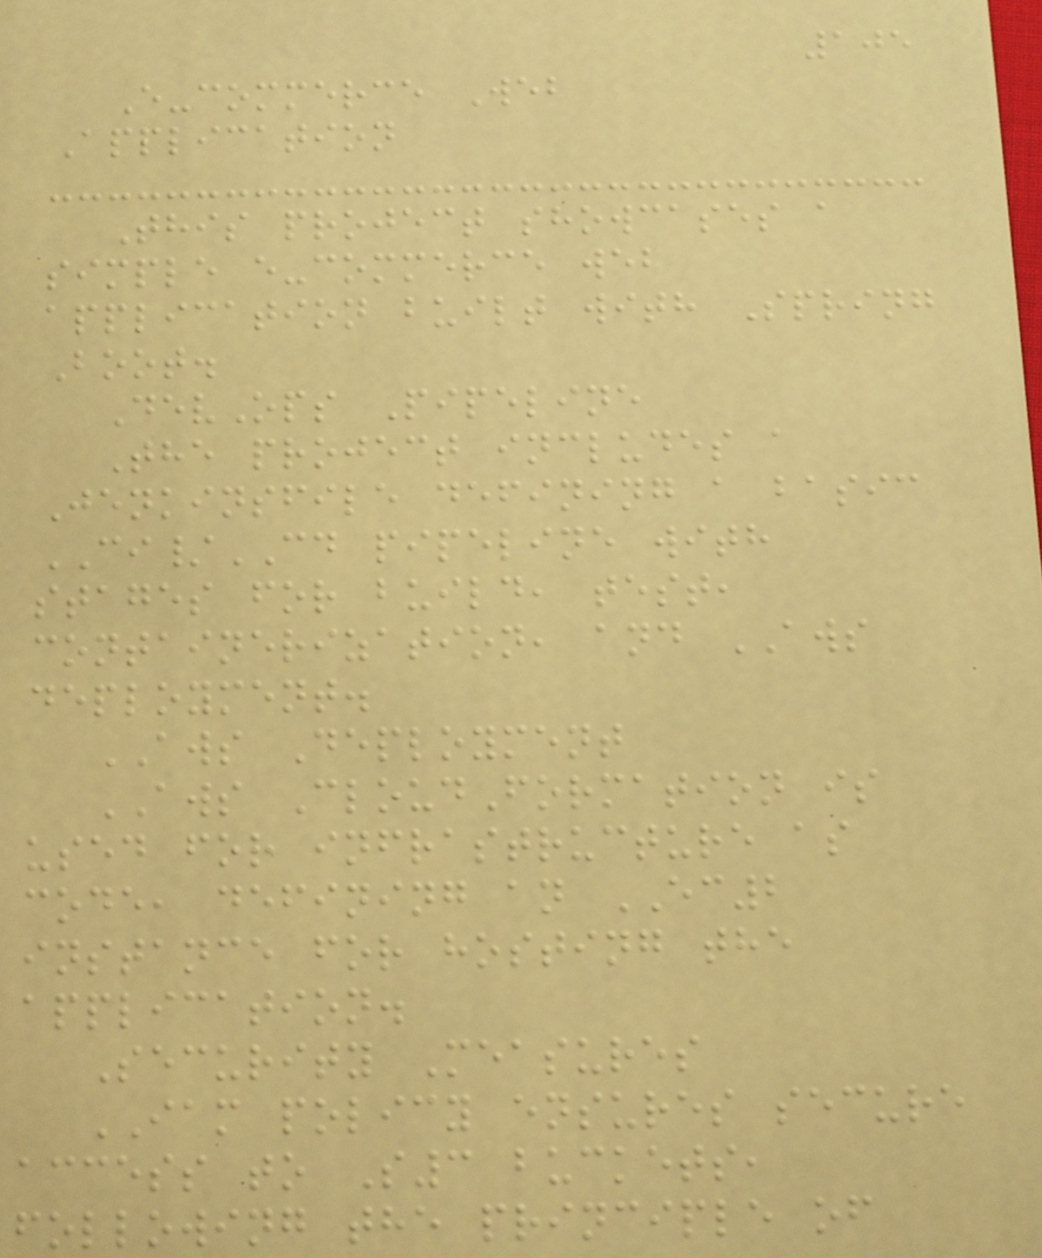105
E-commerce Web
Application
This project showcases a
simple e-commerce web
application built with Spring
Boot.
DevOps Pipeline
The project includes a
Jenkinsfile defining a basic
CI/CD pipeline with
stages for build, test,
containerization, and AWS
deployment.
AWS Deployment
AWS CloudFormation is
used for infrastructure as
code, defining an EC2
instance for hosting the
application.
Security Measures
IAM policy ensures secure
access to S3 buckets,
following the principle of
